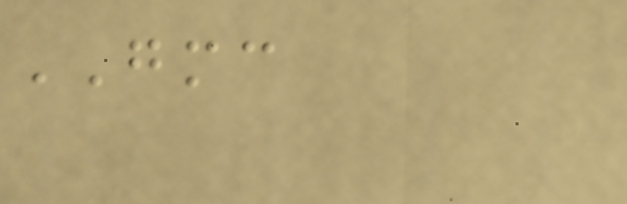GMC
